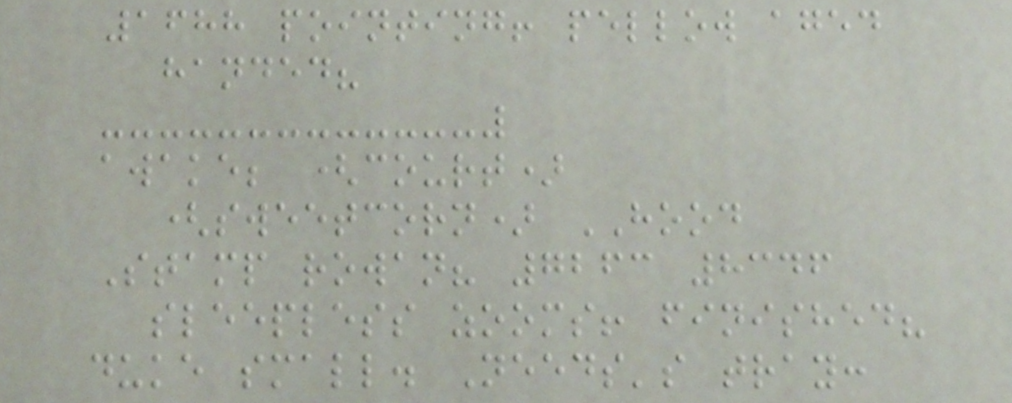1688 pointing! pellow aged
handed?
awake; (court)
(sweetcorn) HOOD
Stamp rowan? 7263 8346
sleepless zooms! finished?
duke small. Needs's tray:
